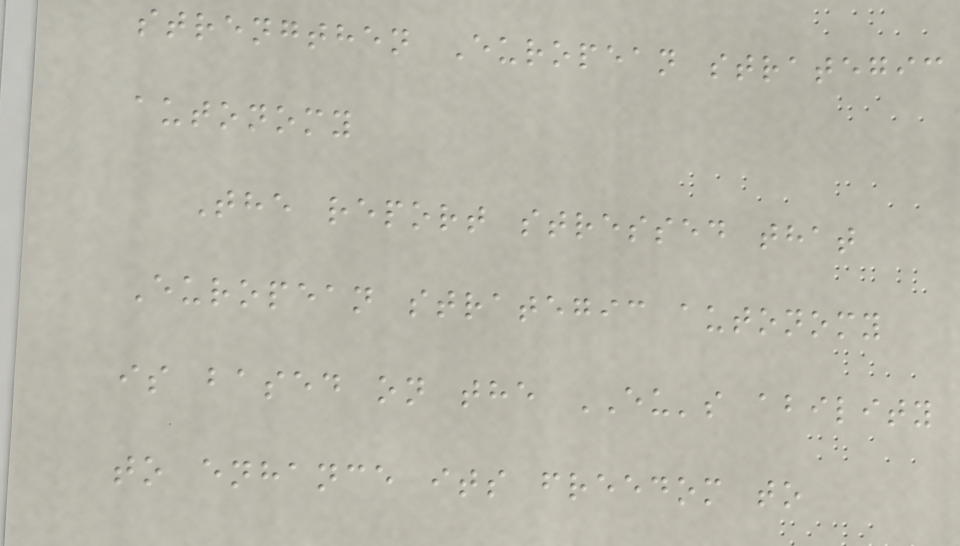strengthen European strategic
autonomy
The report stressed that
European strategic autonomy
is based on the EU's ability
to enhance its freedom to
